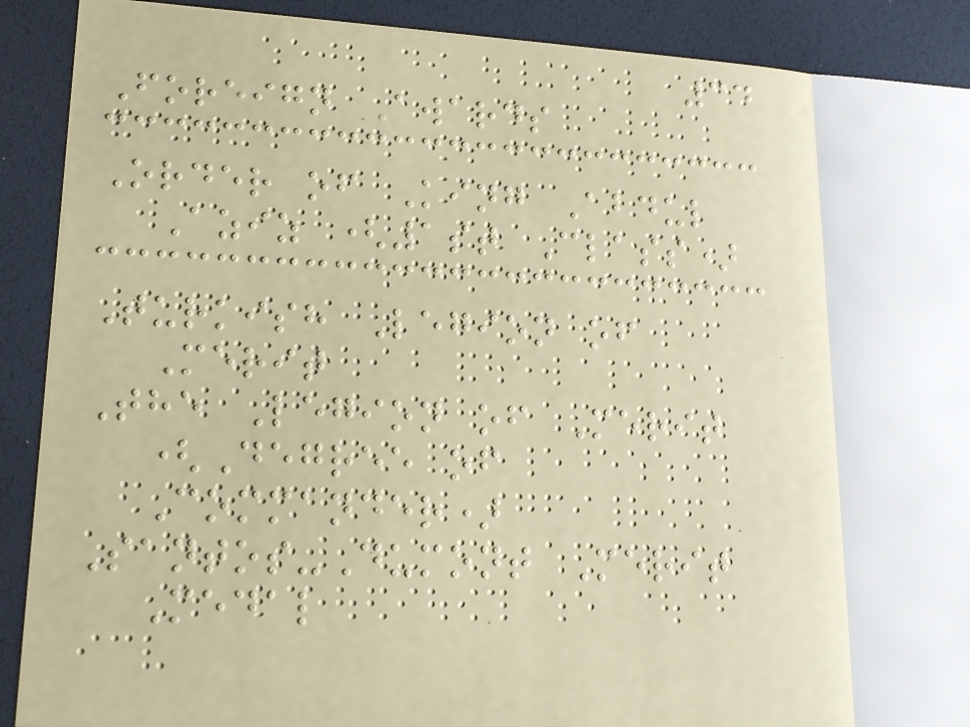34
Foreign Awards
Order of King Abdul
Aziz (1st Class)
Turkish Legion of
Merit
The Legion of Merit
(Degree of
Commander)
Santos-Dumont Merit
Medal
